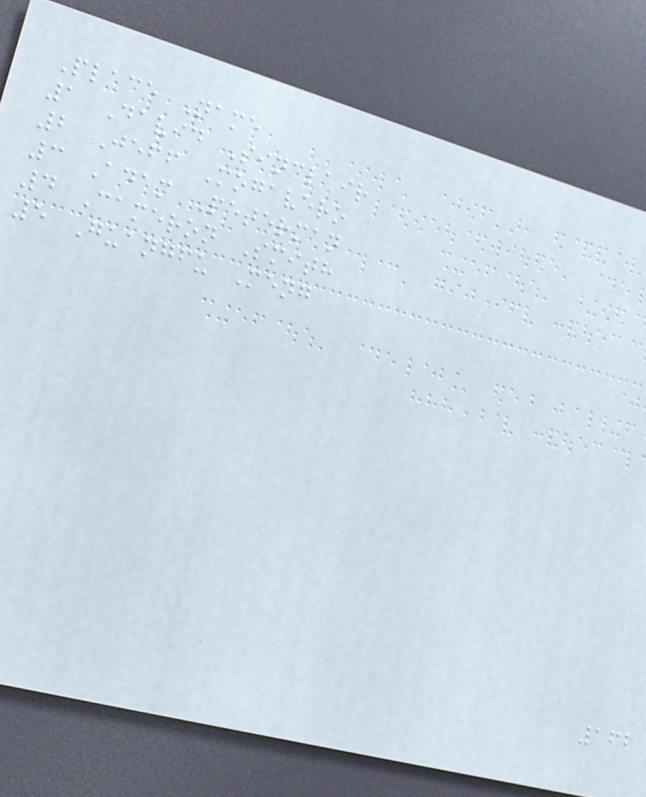Place Name
1 David Sinclair
2 Jeff Mogavero
3 Adam Peterman
4 Cameron Smith
5 Guangfu Meng
162
